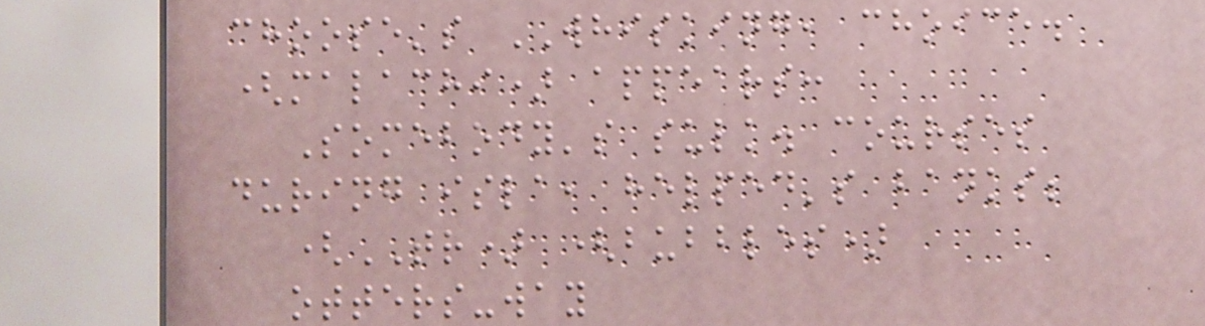choose's WHISKING, choice.
(malachi) appears:
Somebody's sulk. courses
during isla, helped's banks;
(TR) (bubbles)
otters-way
